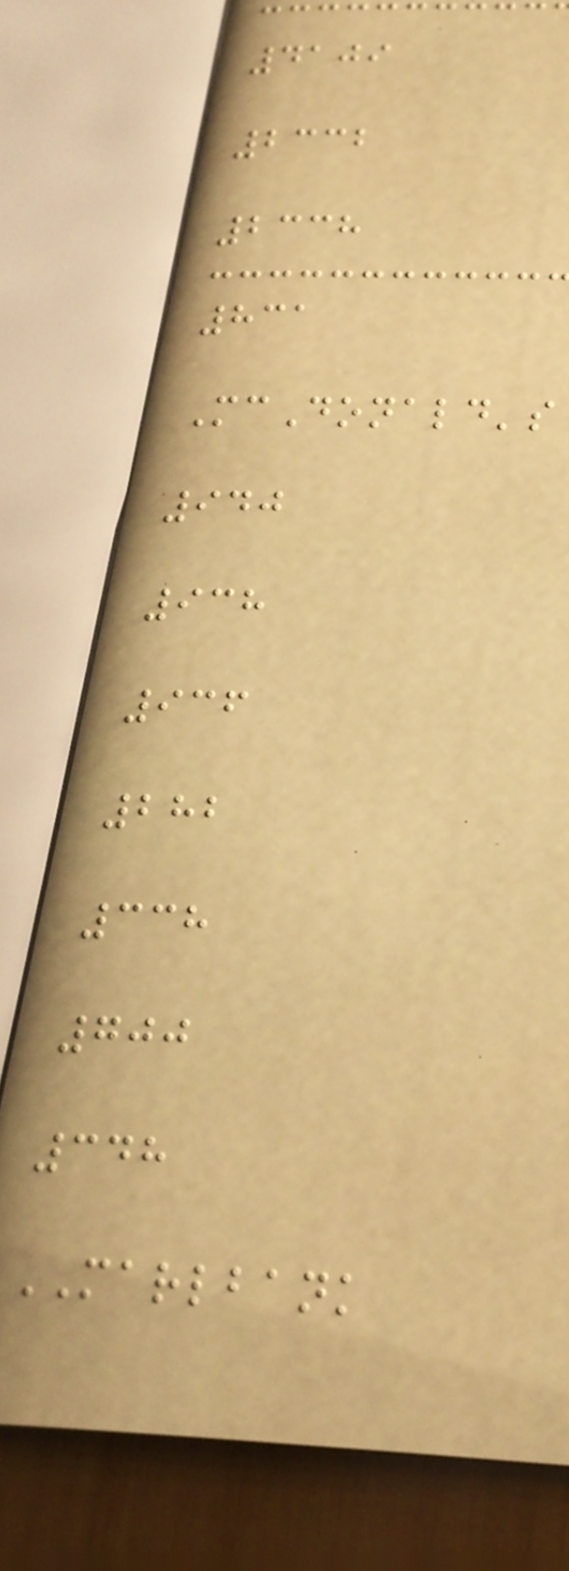4109
2332
2338
831
McDonald's
940
938
936
282
338
700
348
MARLBANK
